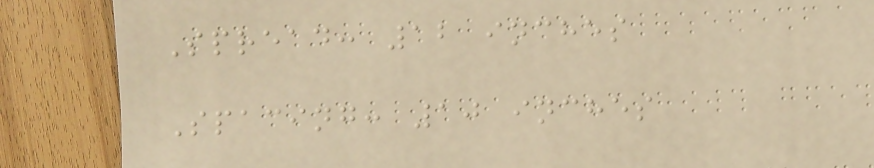Spread: 12 inches
Spacing: 10 inches
